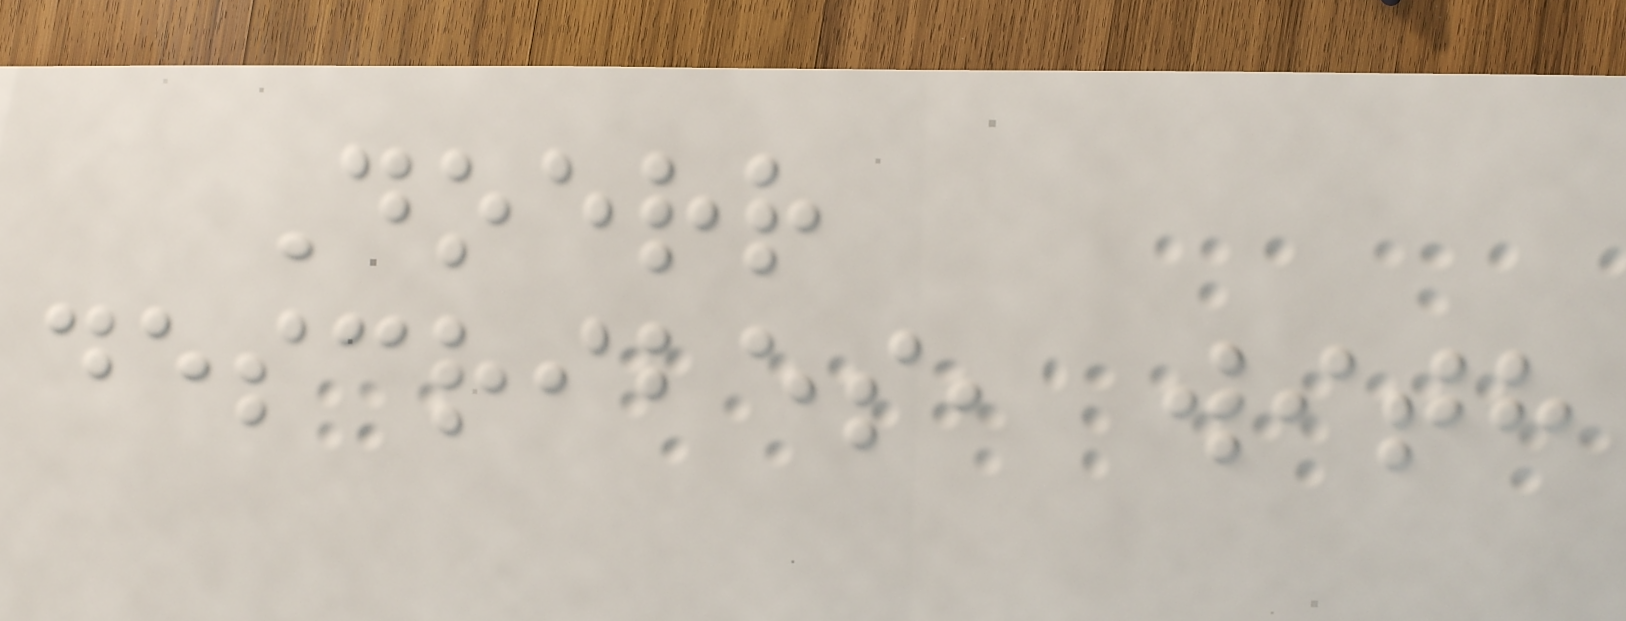Doerr
describes, with
